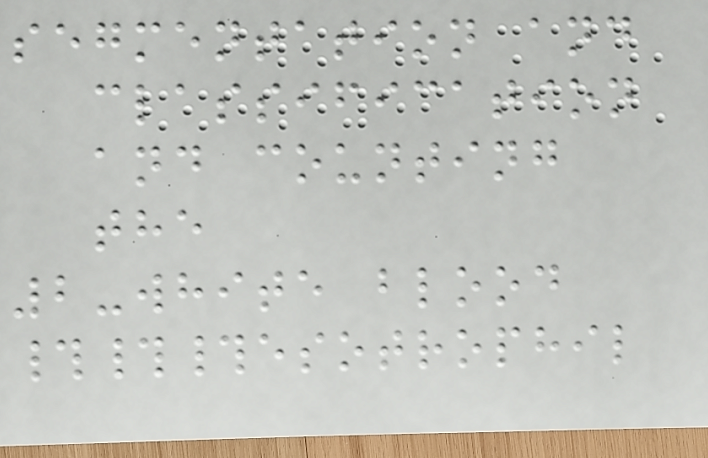segmentation and
classification
and counting
the
2-white blood
###esotrophil
